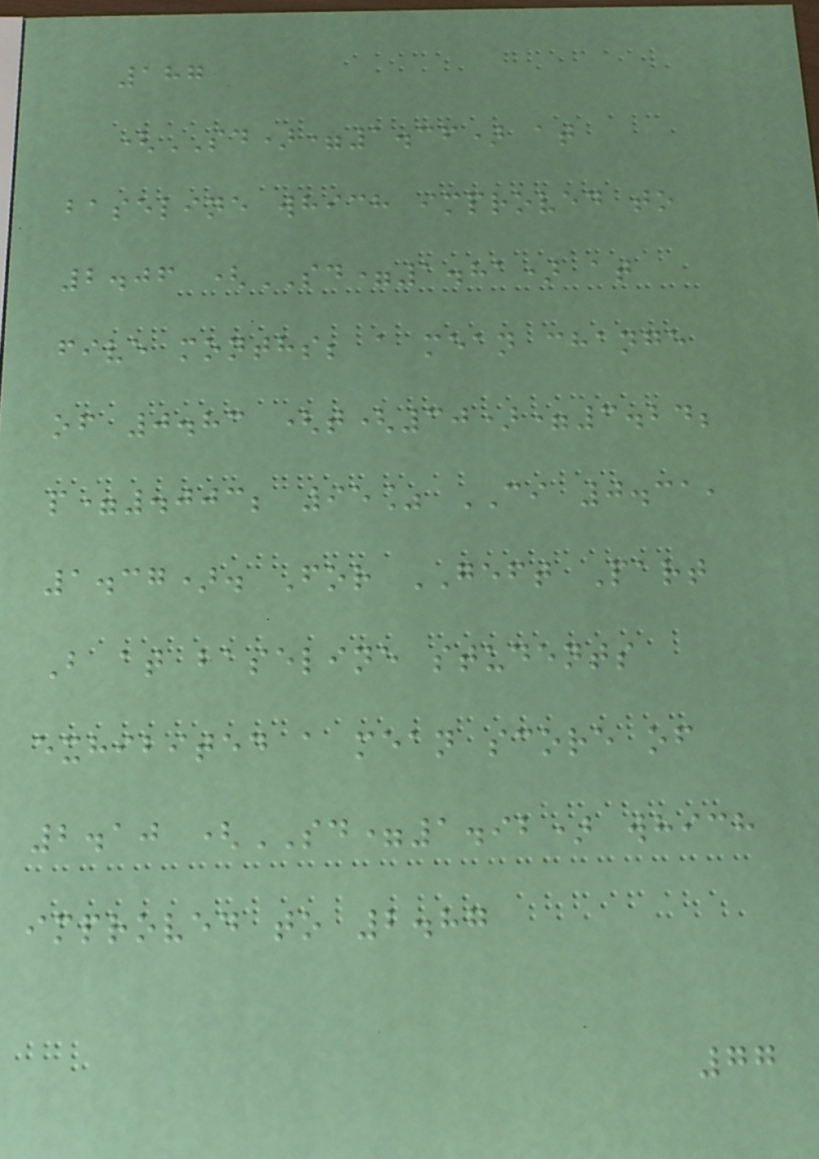187
(SD)=1.36) at
baseline which improved to
2.06 (SD=1.81) at
five months; a mean change
of 0.83 (t(30)=3.24;
p=.003; 95% CI 0.31,
1.37). For GEFT Part
B at baseline students
exhibited a mean score of
2.10 (SD=1.92) which
improved to 2.87
77
